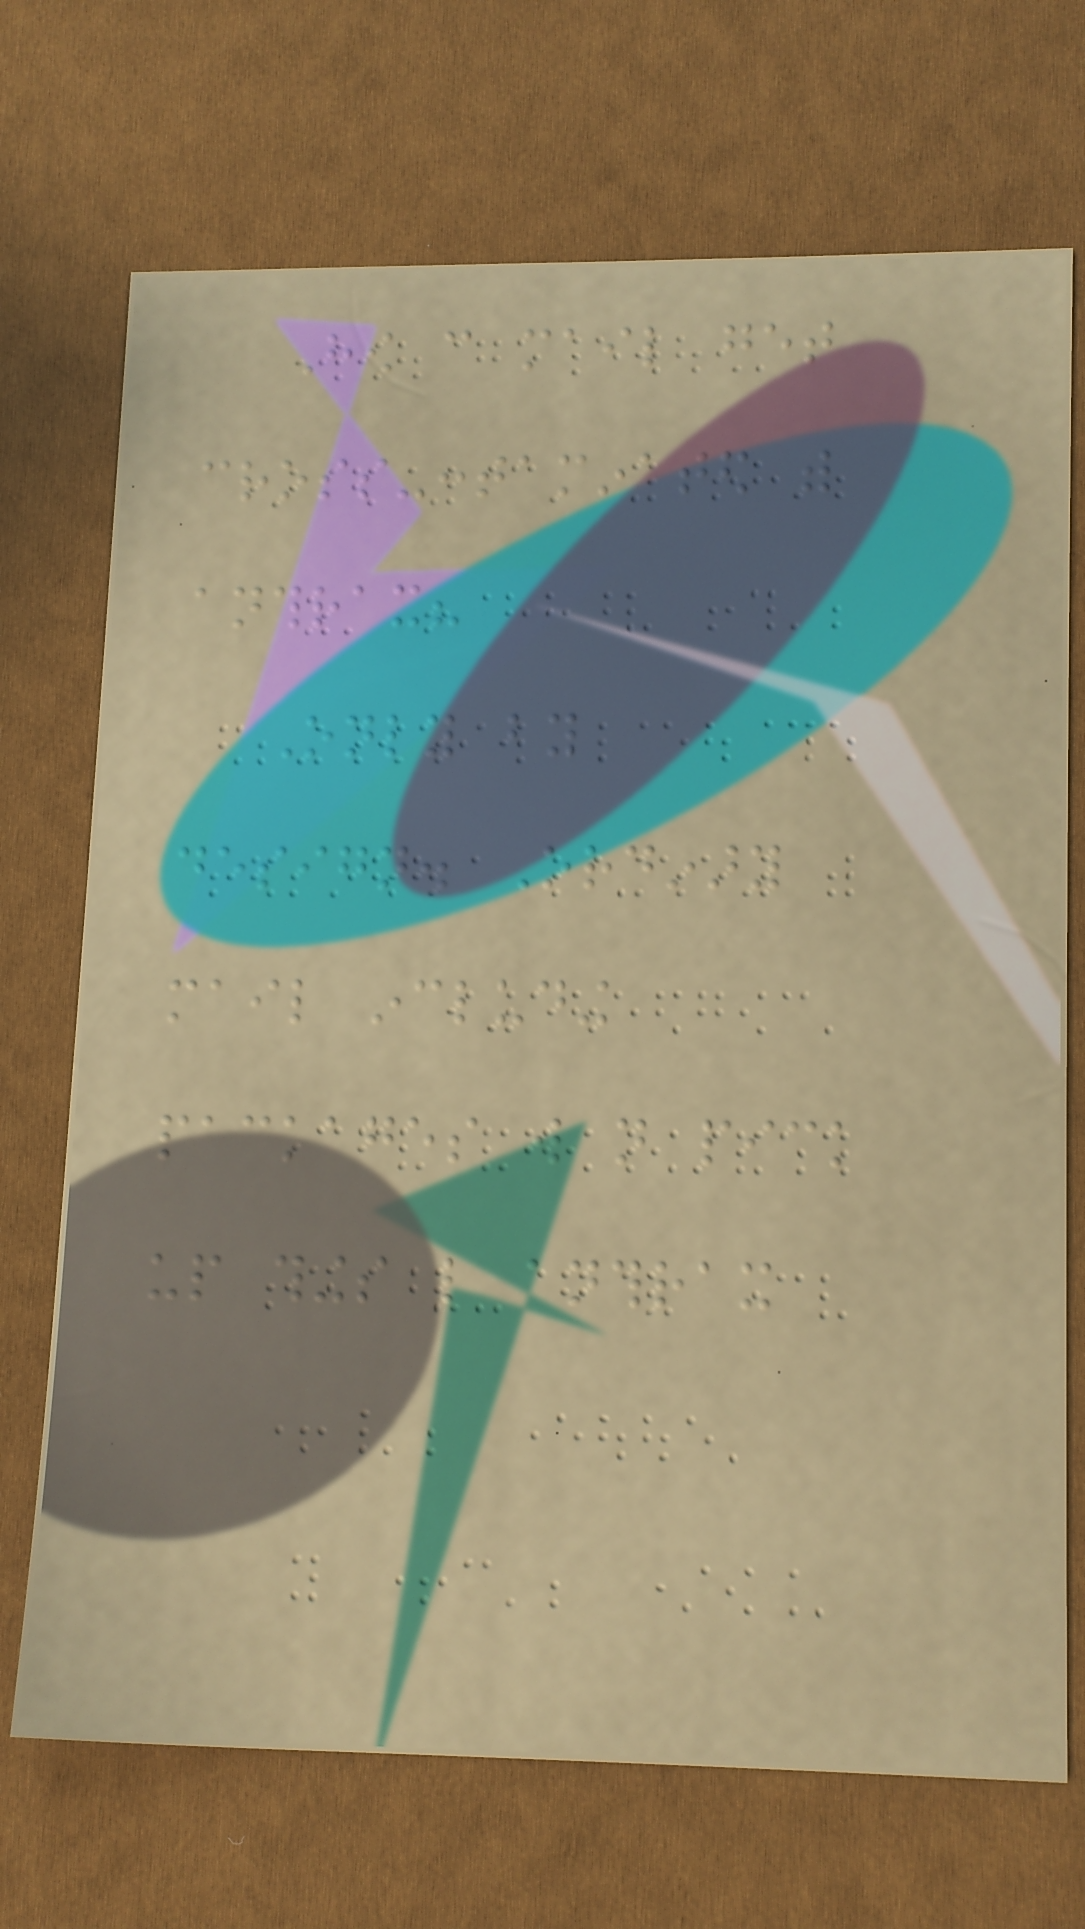How can mail get
cross-contaminated with
anthrax?
Only by
design. Ordinary
mail including
packages will not pick
up things like anthrax
